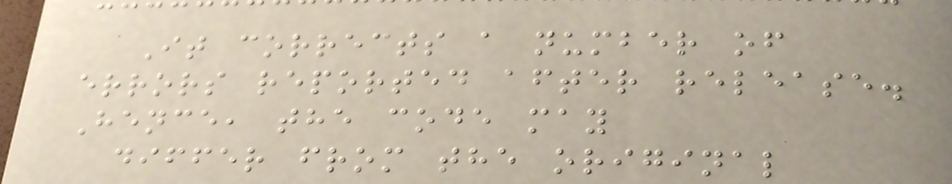It corrects a number of
errors reported after release.
Hence, the code may
differ from the original
